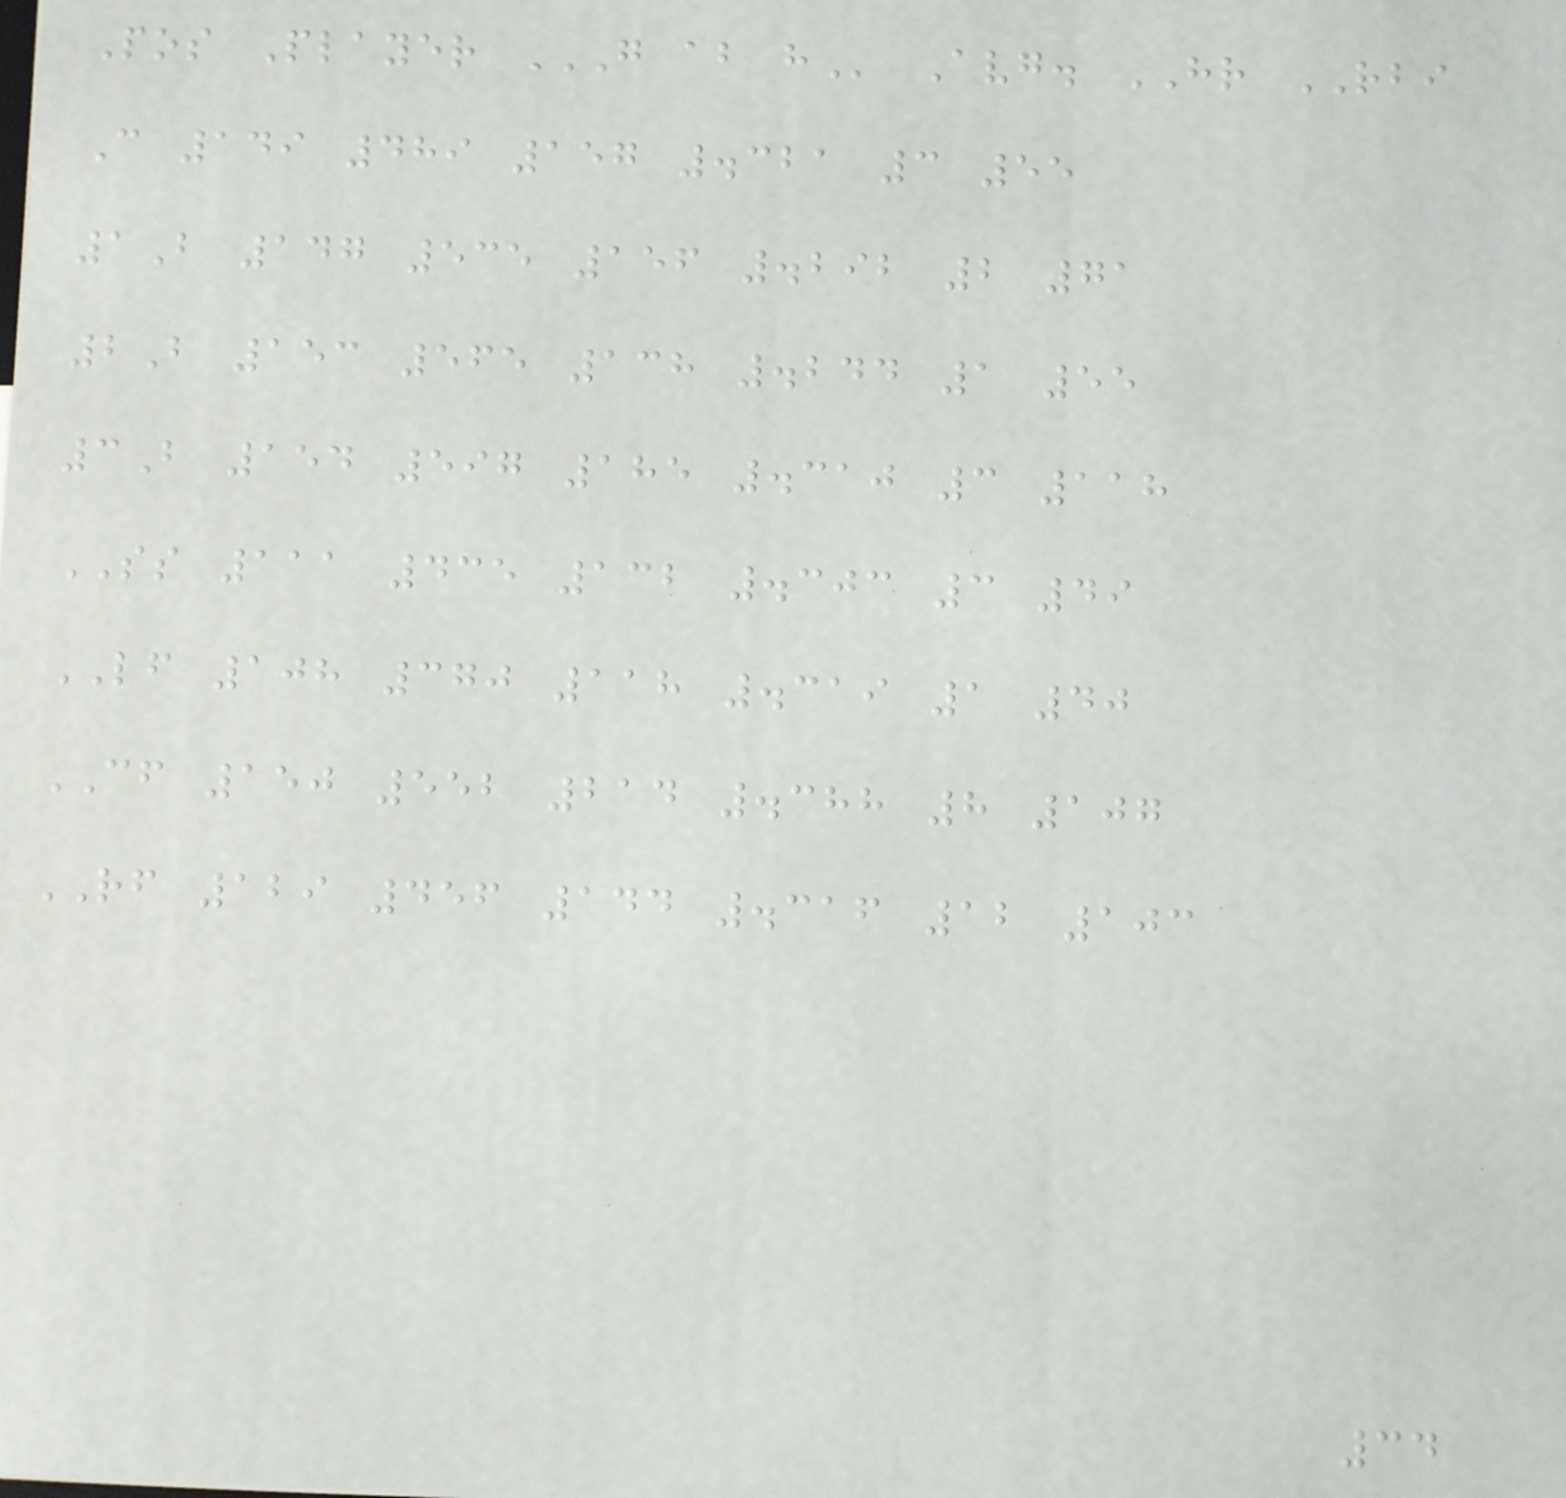Pos Player G AB H Avg. HR RBI
C 149 489 157 .321 3 55
1B 147 535 156 .292 2 71
2B 153 565 138 .244 1 55
3B 154 597 185 .310 3 118
SS 111 435 132 .303 3 49
LF 108 370 118 .319 1 40
CF 150 552 214 .388 8 107
RF 129 456 144 .316 12 103
34
